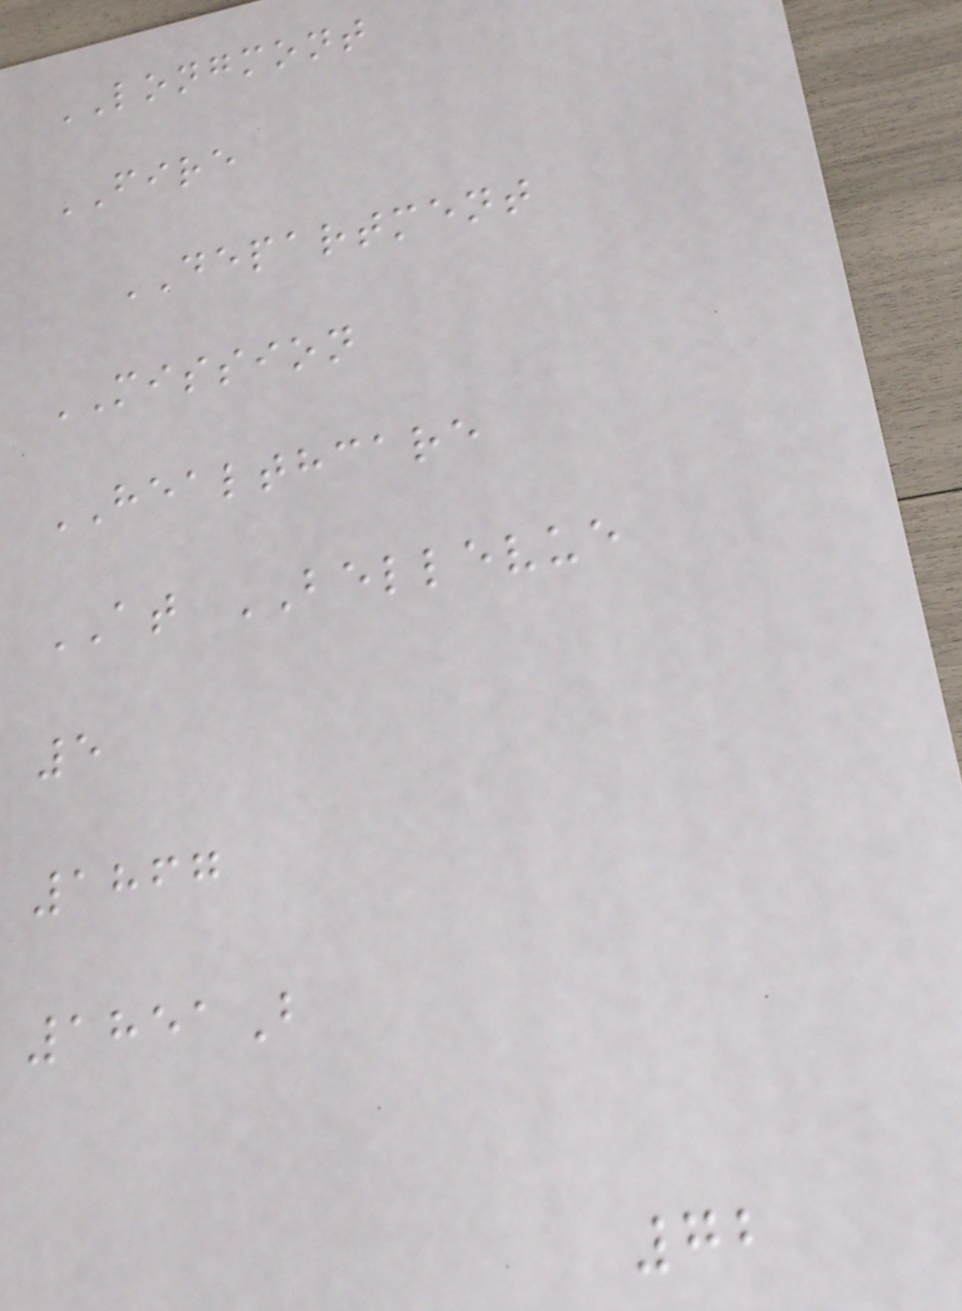LONGMONT
FIRE
DEPARTMENT
MISSION
HEALTHCARE
AT BELLEVUE
5
1867
1851B
72
